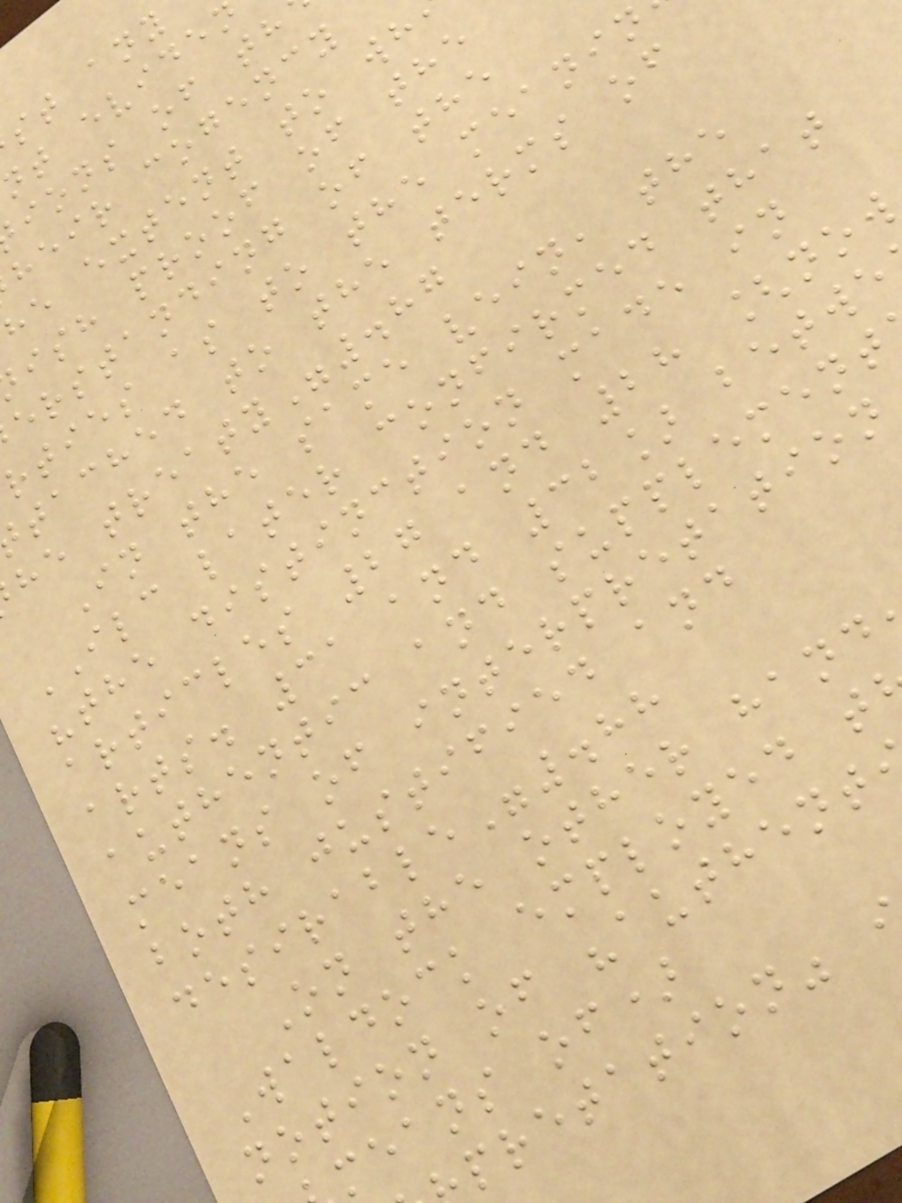st any
nt evide
ions of th
heir cogency
he extent to wh
ish proof of the
erstanding of the
rties as to the meanin
tached to the terms of
he treaty".87
In the same vein, the
ILC later confirmed that
"the distinction made in
articles 27 and 28 [now
arts. 31 and 32] betwe
authentic and supplement
means of interpretation
both justified and
desirable".88
On the other hand
Waldock employed t
notion of "authent
means of)
pretation"
